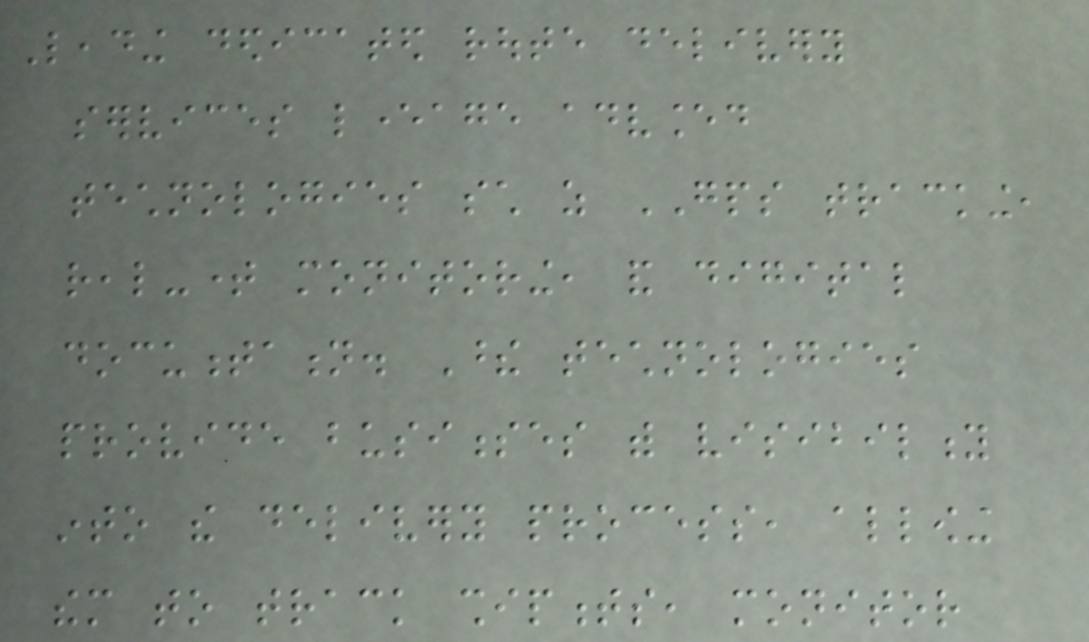Leading dedicated route delivery
services leverage advanced
technologies such as GPS tracking,
real-time monitoring, and digital
documentation. These technologies
provide businesses with visibility
into the delivery process, allowing
them to track shipments, monitor
